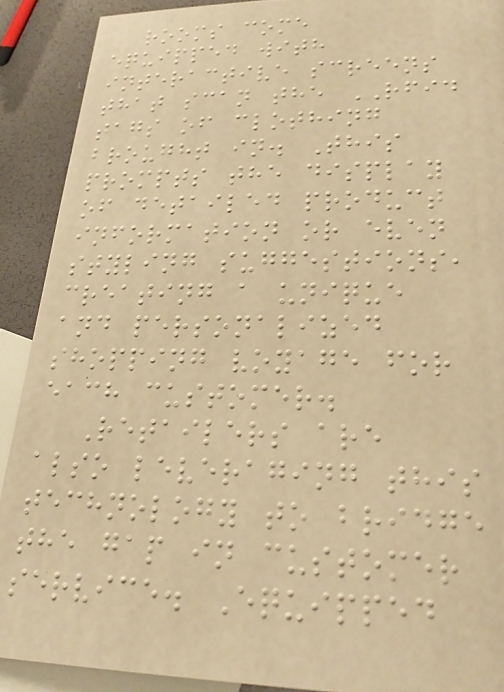rooms come
equipped with
interactive screens
that scan the RFID
tags of clothing
brought in. This
prompts the display
of detailed product
information or even
styling suggestions,
creating a unique
and personalized
shopping voyage for
each customer.
Retailers are
also leveraging this
technology to bridge
the gap in customer
service. Equipped
